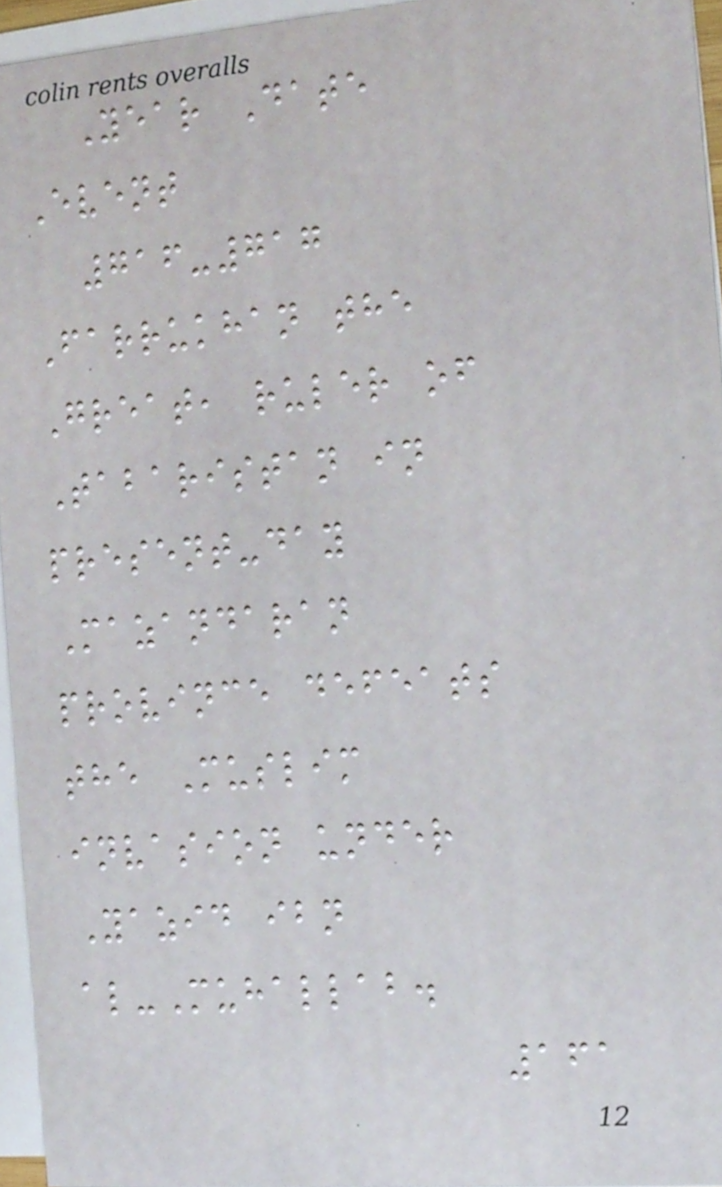Year Date
Event
716-717
Farrukhan the
Great, ruler of
Tabaristan in
present-day
Mazandaran
province defeats
the Muslim
invasion under
Yazid ibn
al-Muhallab.
161
